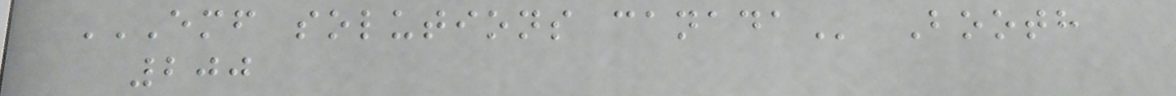EMF SOLUTIONS CANADA Booth
200
